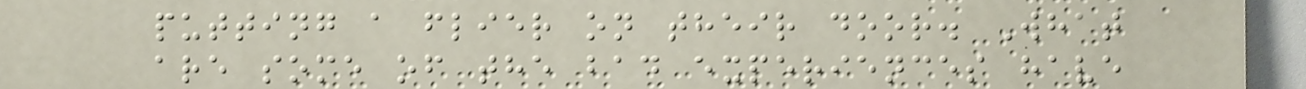putting a flier on their door. What
are some of the bad experiences have
